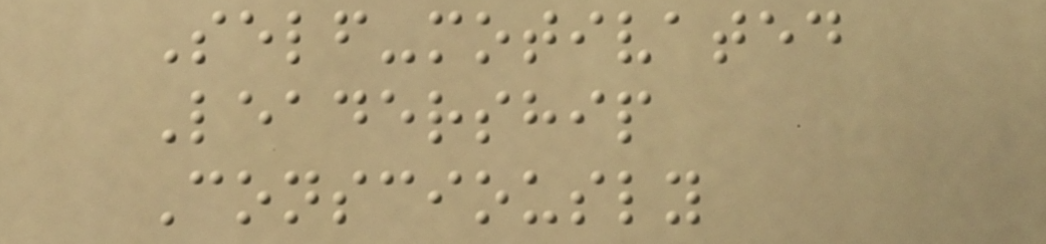Self-motivated
Leadership
Consciously
